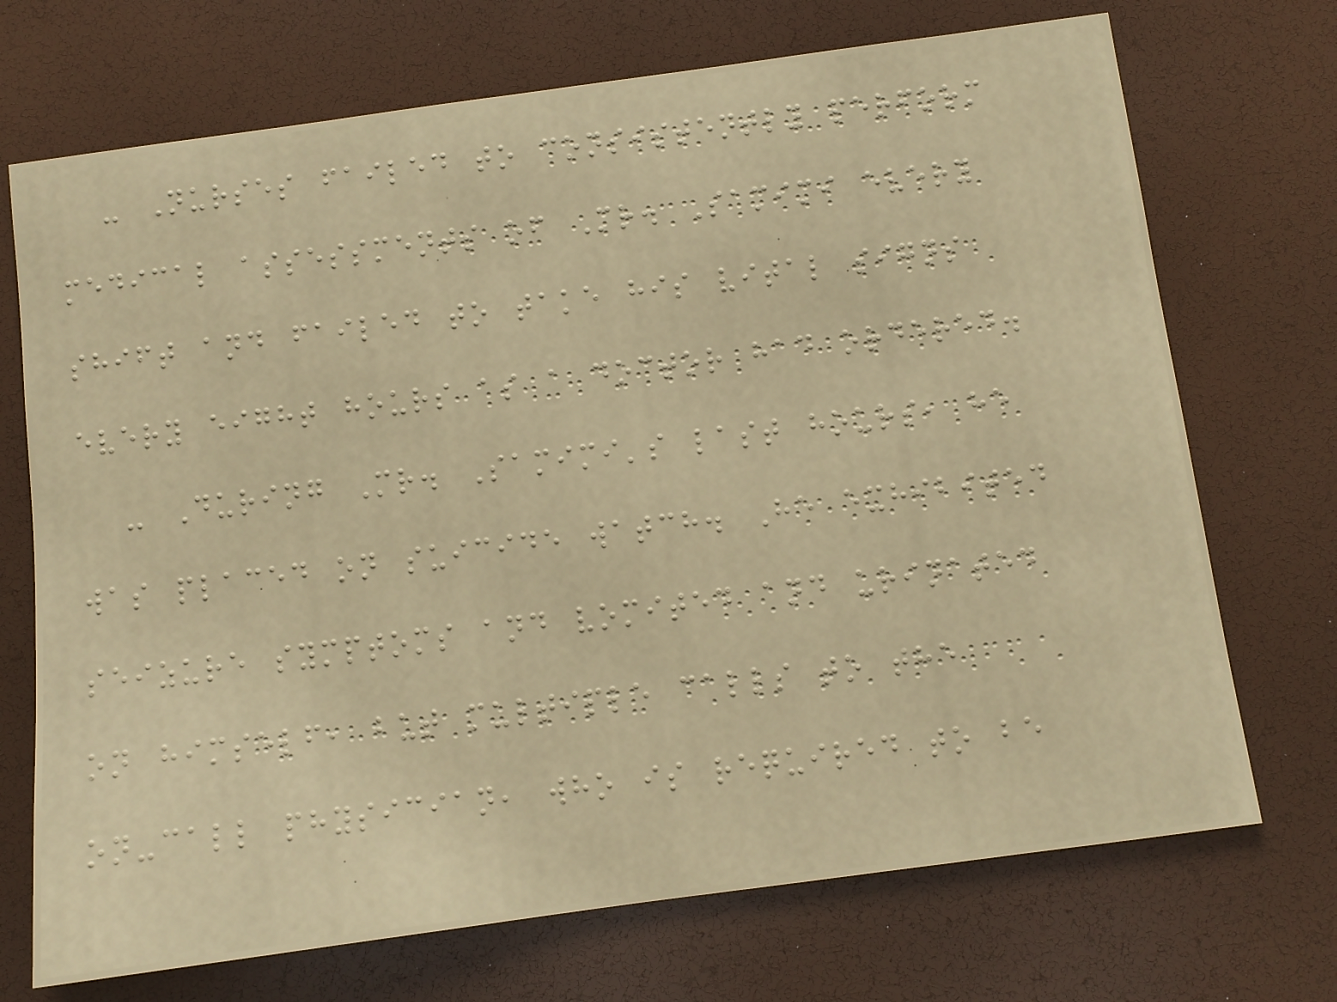- Nurses failed to consistently perform
medical assessments of Mr. Samimi every
shift and failed to take his vital signs
every eight hours as a doctor had ordered.
- During Mr. Samimi's last hours, he
was placed on suicide watch. He exhibited
seizure symptoms and vomited and urinated
on himself, but multiple calls to the
on-call physician, who is required to be
